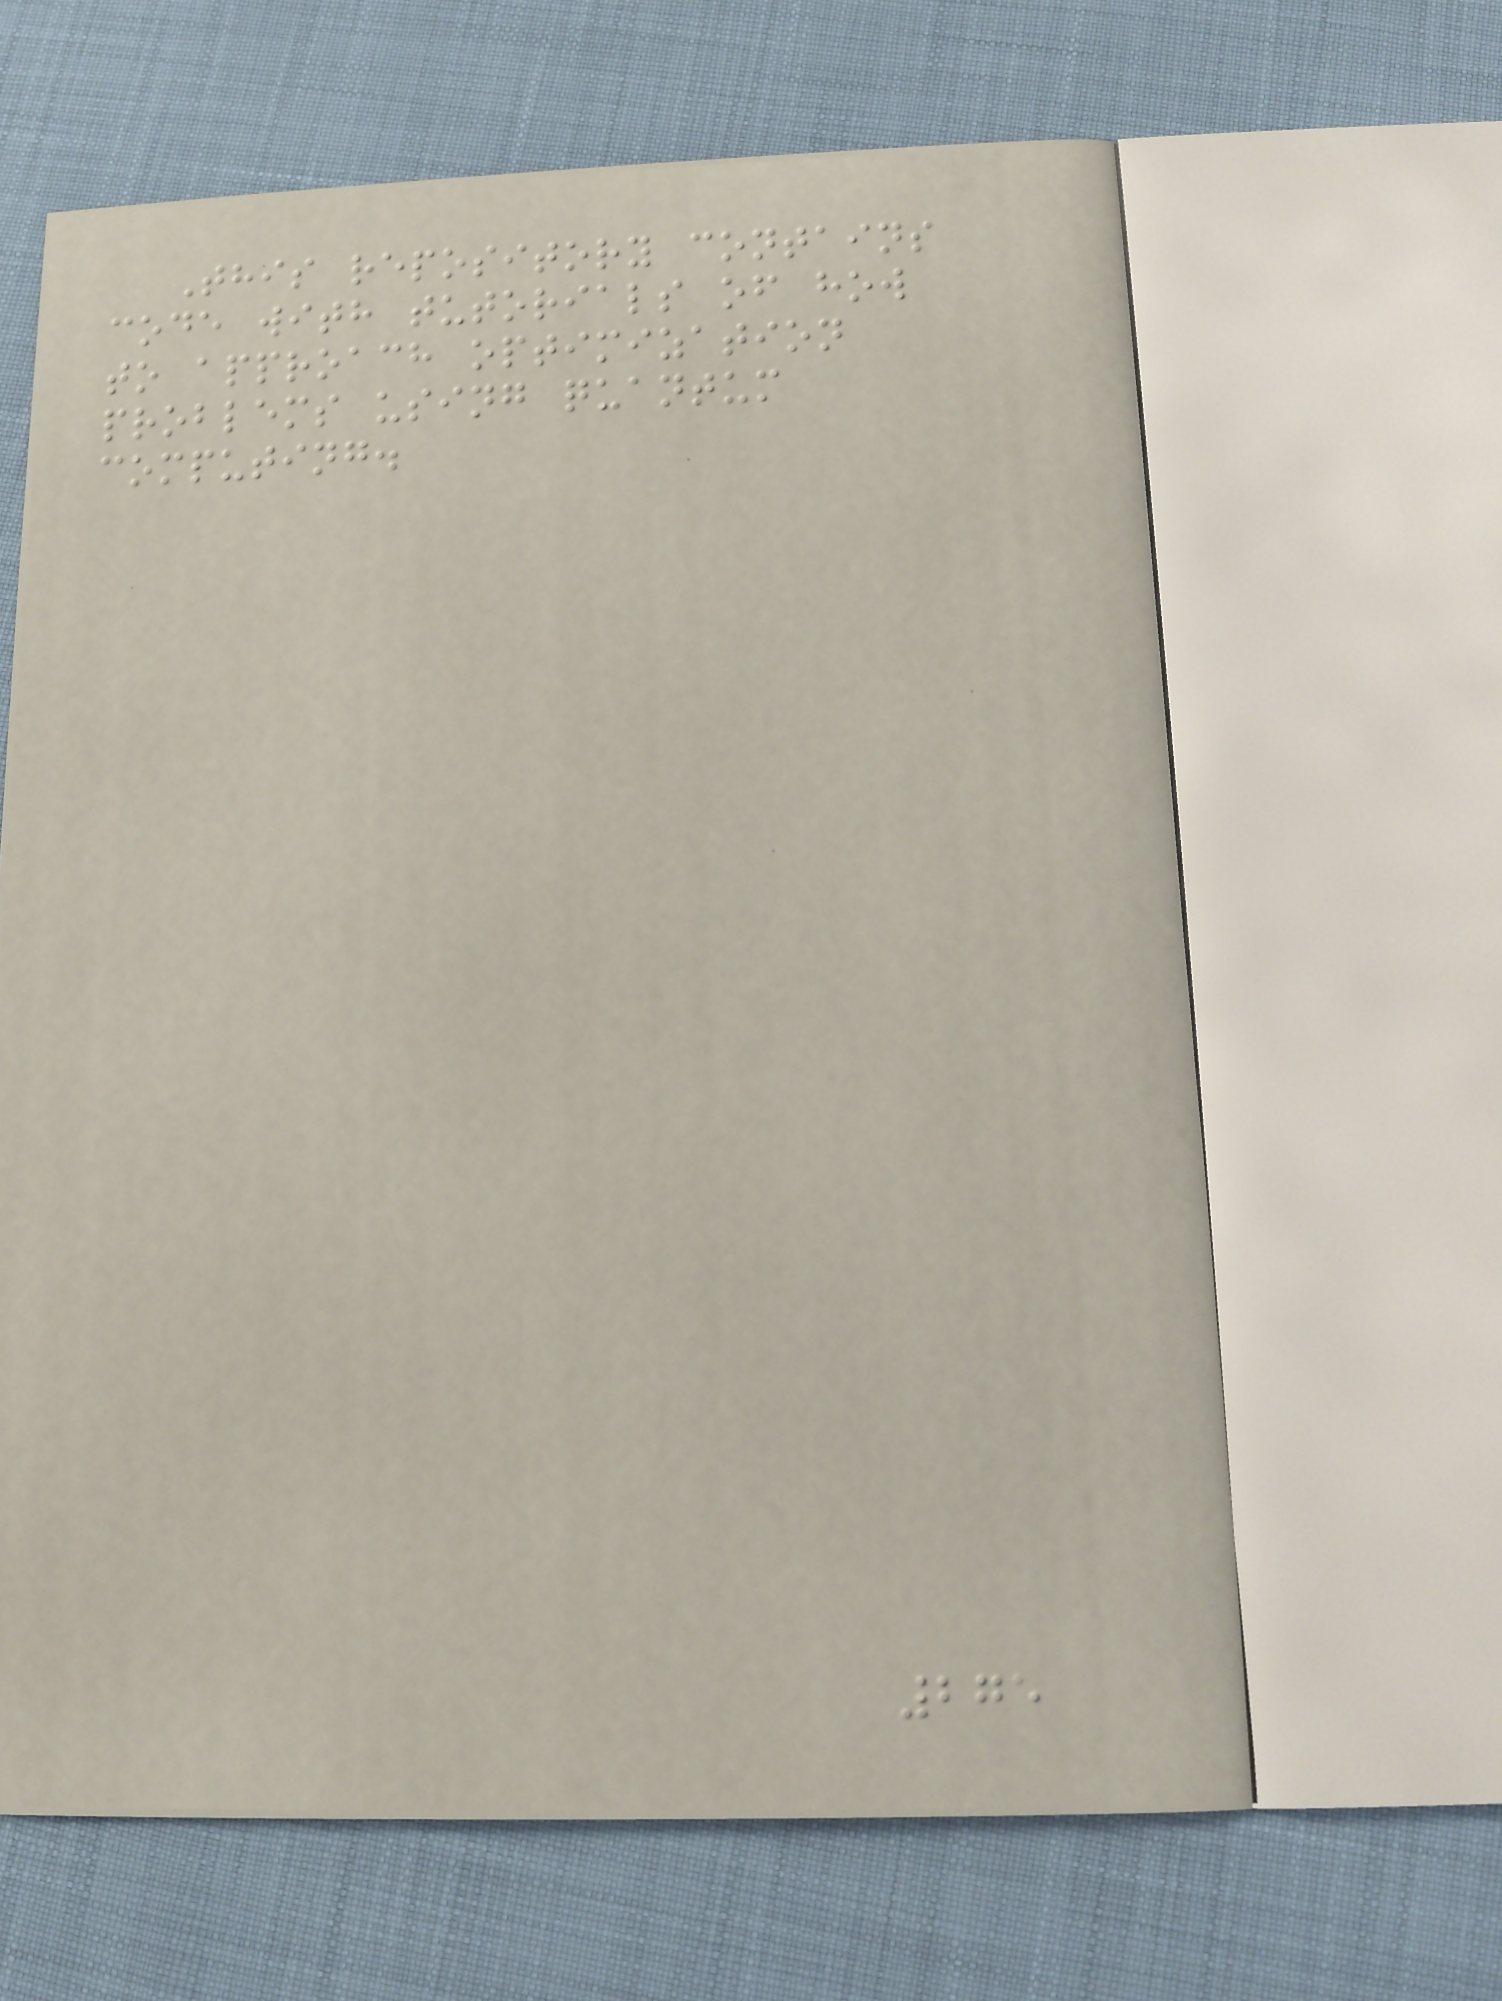This repository contains
code with tutorials of how
to approach optimization
problems using quantum
computing.
275
